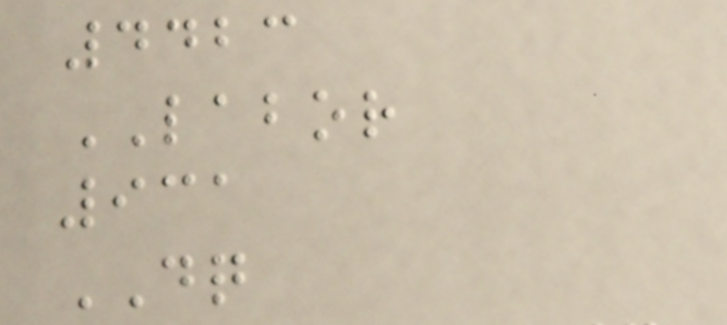4423
LABOR
931
DQ
